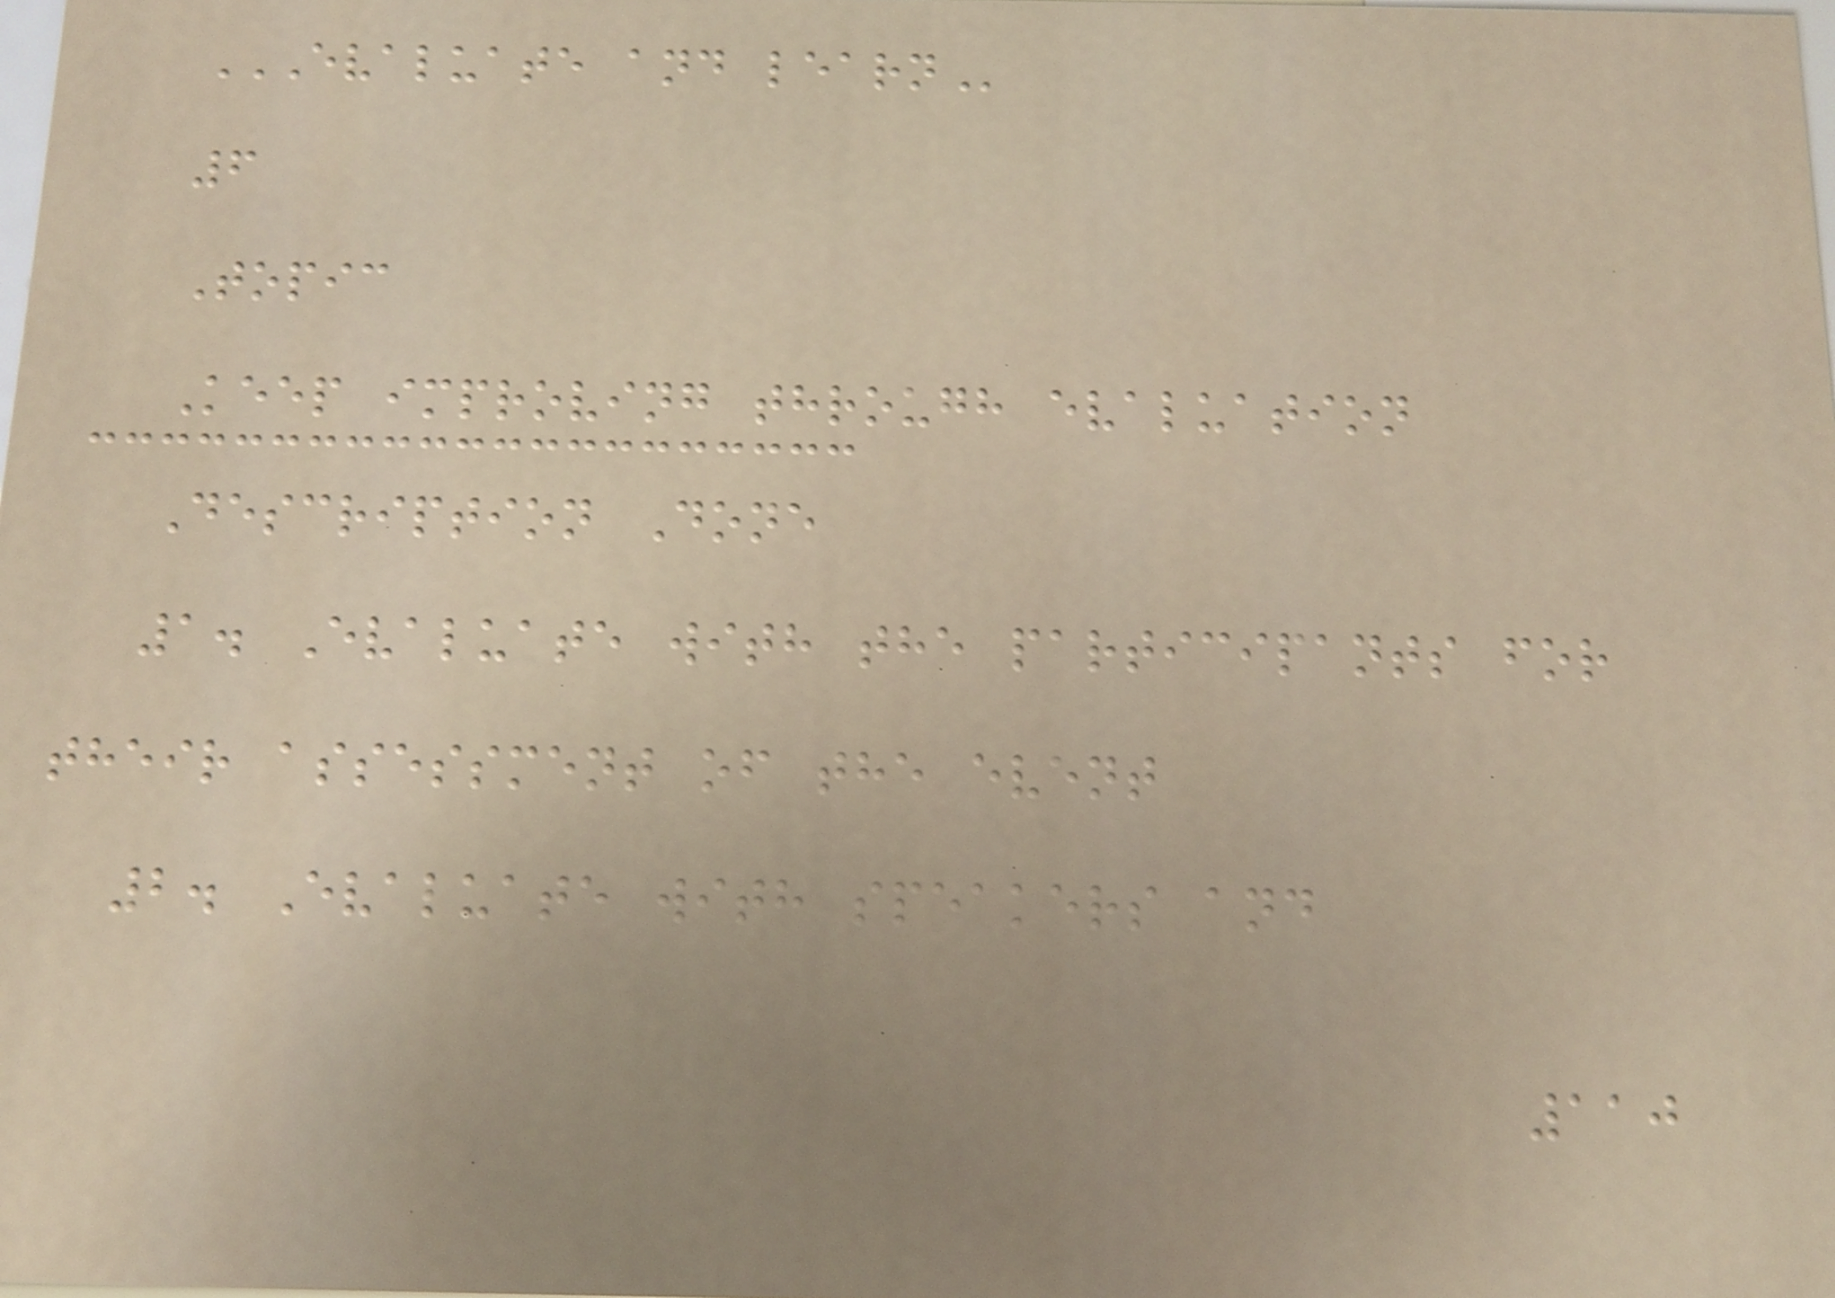EVALUATE AND LEARN
6
Topic
Keep improving through evaluation
Description Done
1. Evaluate with the participants for
their assessment of the event
2. Evaluate with speakers and
110
